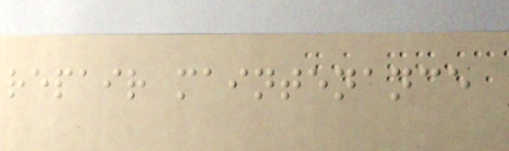repair maintenance
